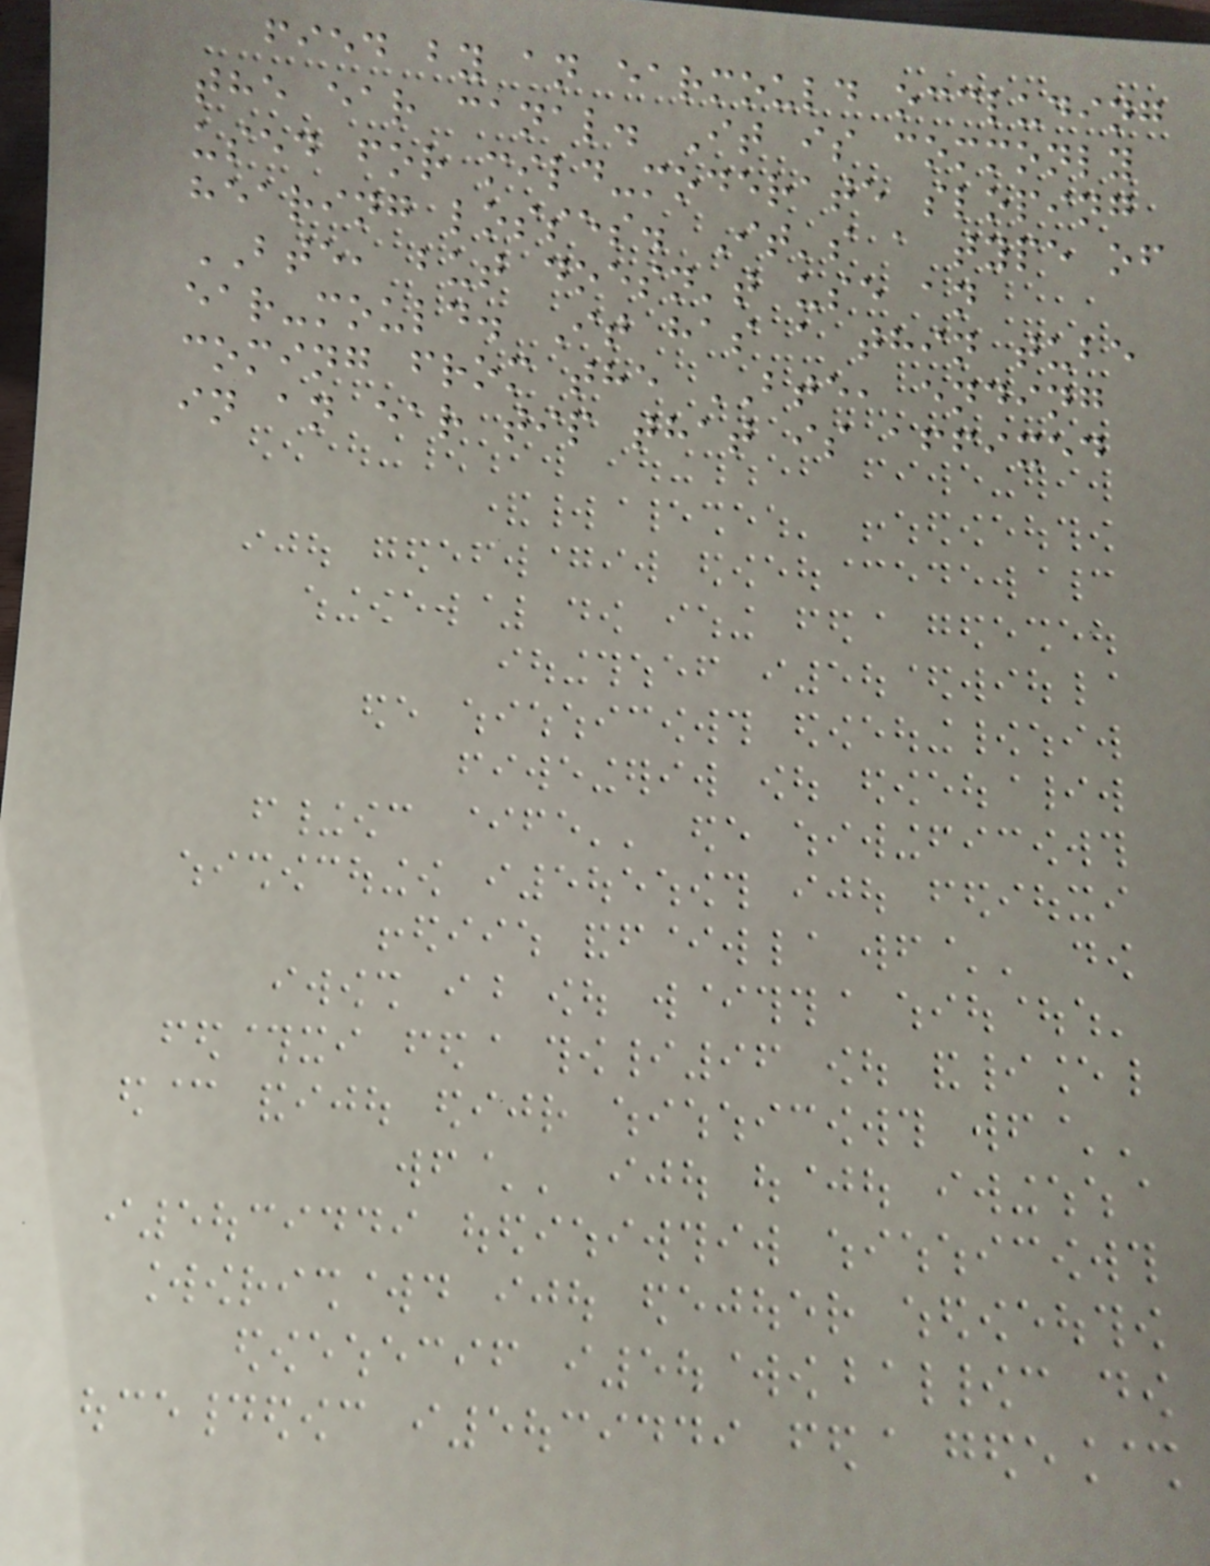fied by an earmould occluding
the ear canal. It is commonly
used for mild-moderate sloping
hearing losses. It's a type of
BTE, but doesn't use an
ear-mould. It has a thin tube
coming from the BTE, ending
in an ear tip that is affixed
